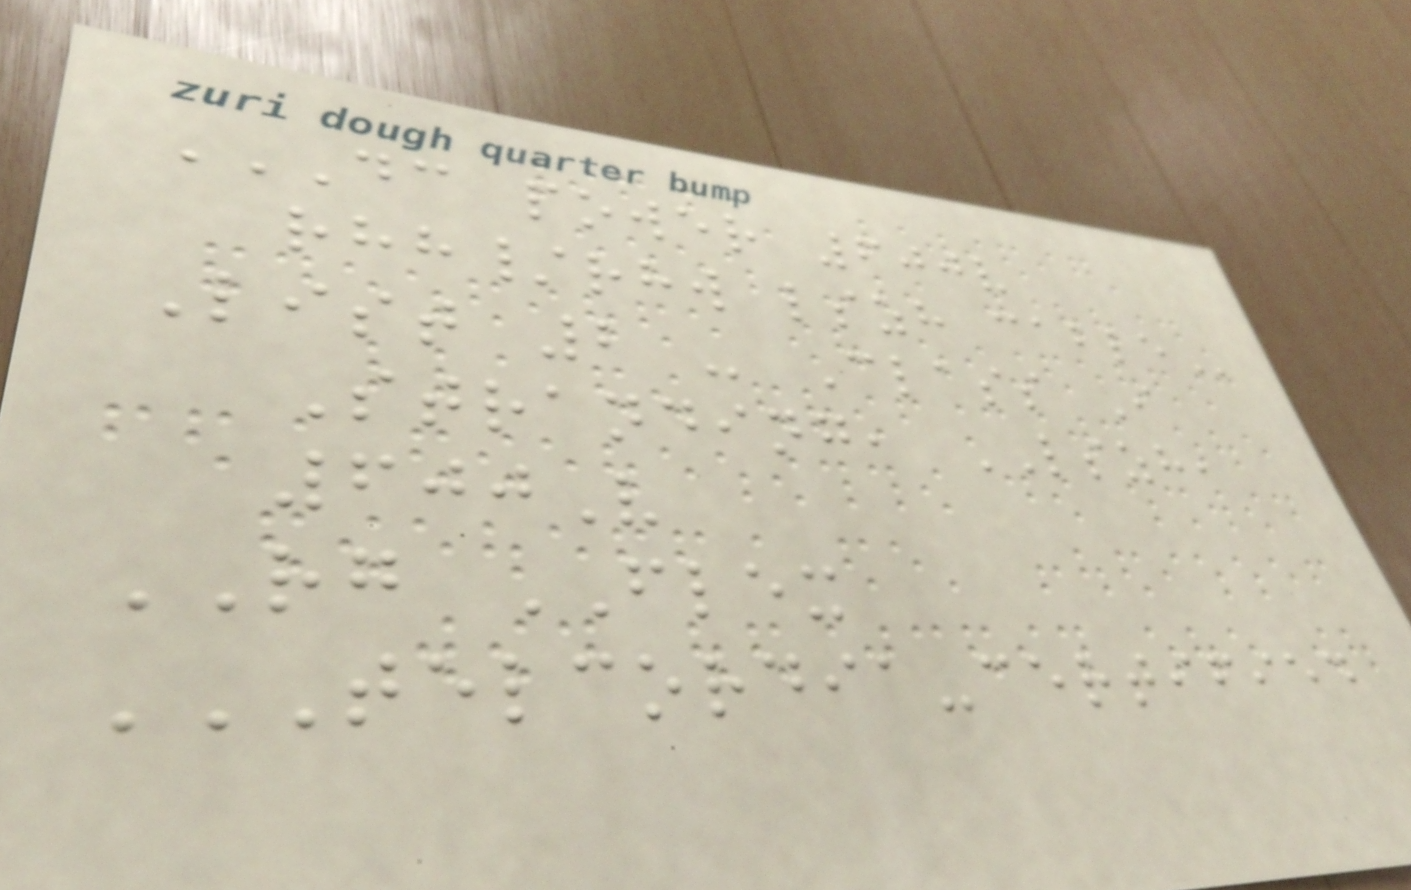DC POWER 600V
RHH/RHW LSZH CABLE
List 2 - Class I
Stranding, LSZH,
600V
RG FLEX
TELCORDIA-CERTIFIED
